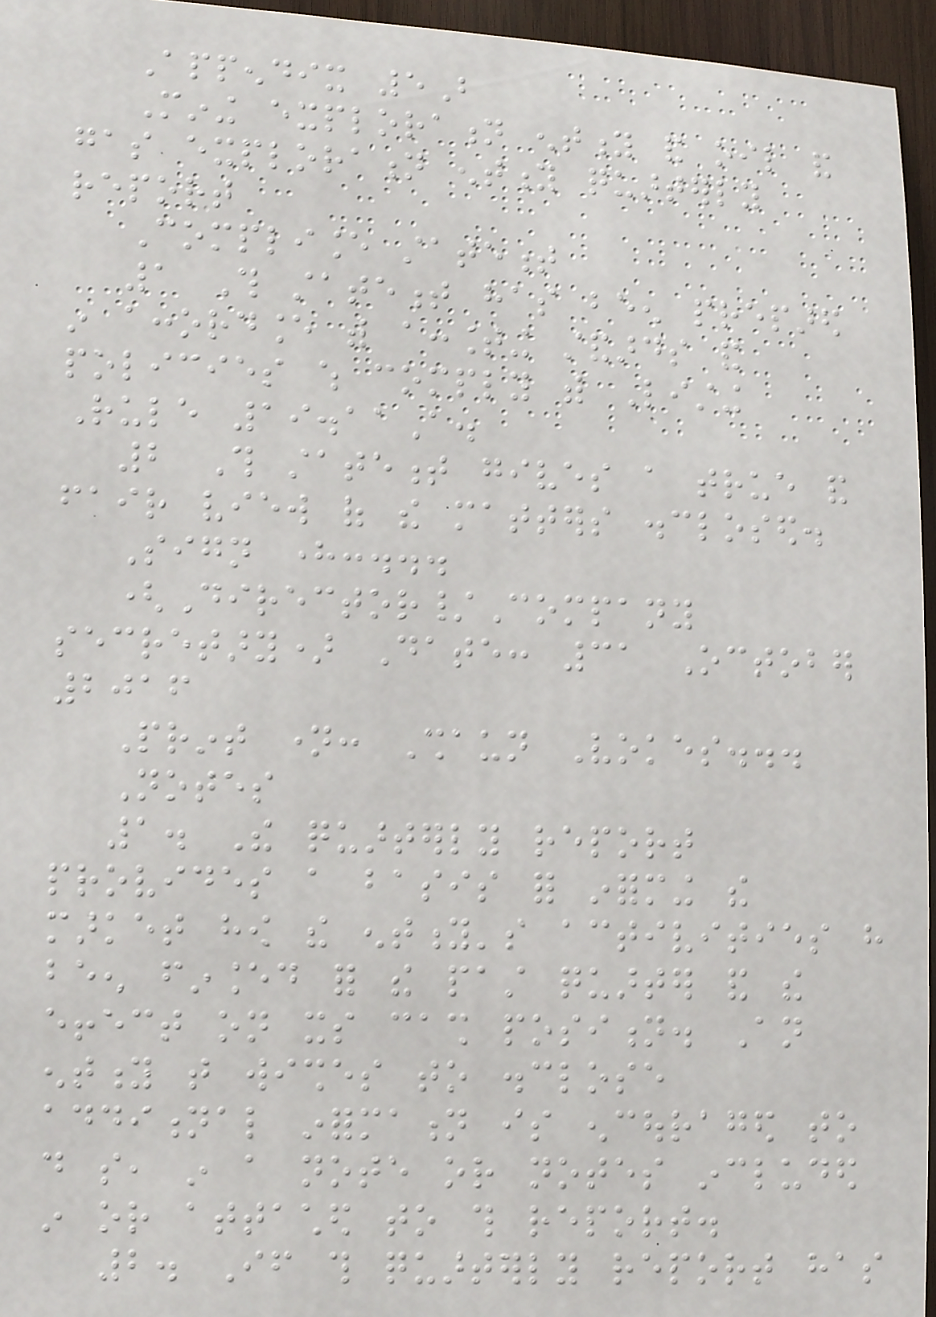Appendix 5B
Mining exploration entity and oil and
gas exploration entity quarterly
report
Compliance statement
1 This statement has been prepared
in accordance with accounting standards and
policies which comply with Listing
Rule 19.11A.
2 This statement gives a true and
fair view of the matters disclosed.
Sign here:...
(Director/Company
secretary) Date: 31 October
2016
Print name: Shaun Vokes...
Notes
1. The quarterly report
provides a basis for informing the
market how the entity's activities have
been financed for the past quarter and the
effect on its cash position. An
entity that wishes to disclose
additional information is encouraged to
do so, in a note or notes included
in or attached to this report.
2. If this quarterly report has
